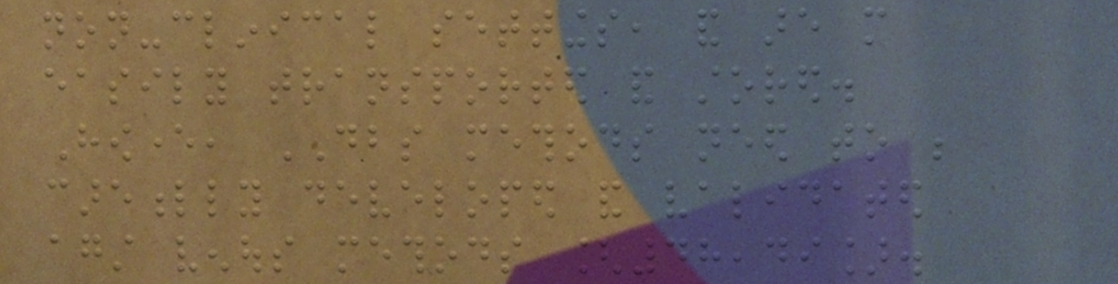non-clinical settings, and are more
easily transported and stored.
However, DBS methods need to be
carefully developed and validated
against venous methods [48,49].
